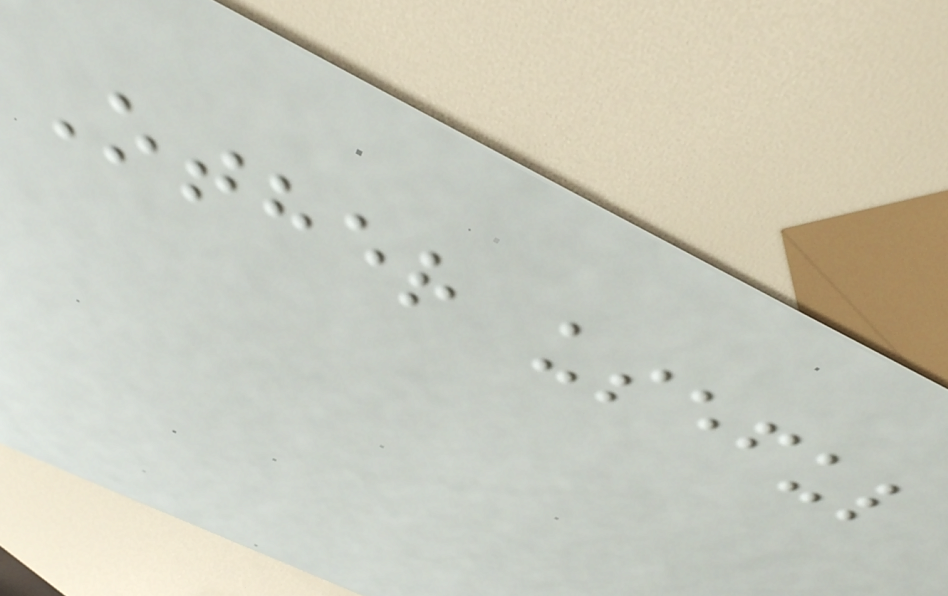Other useful
